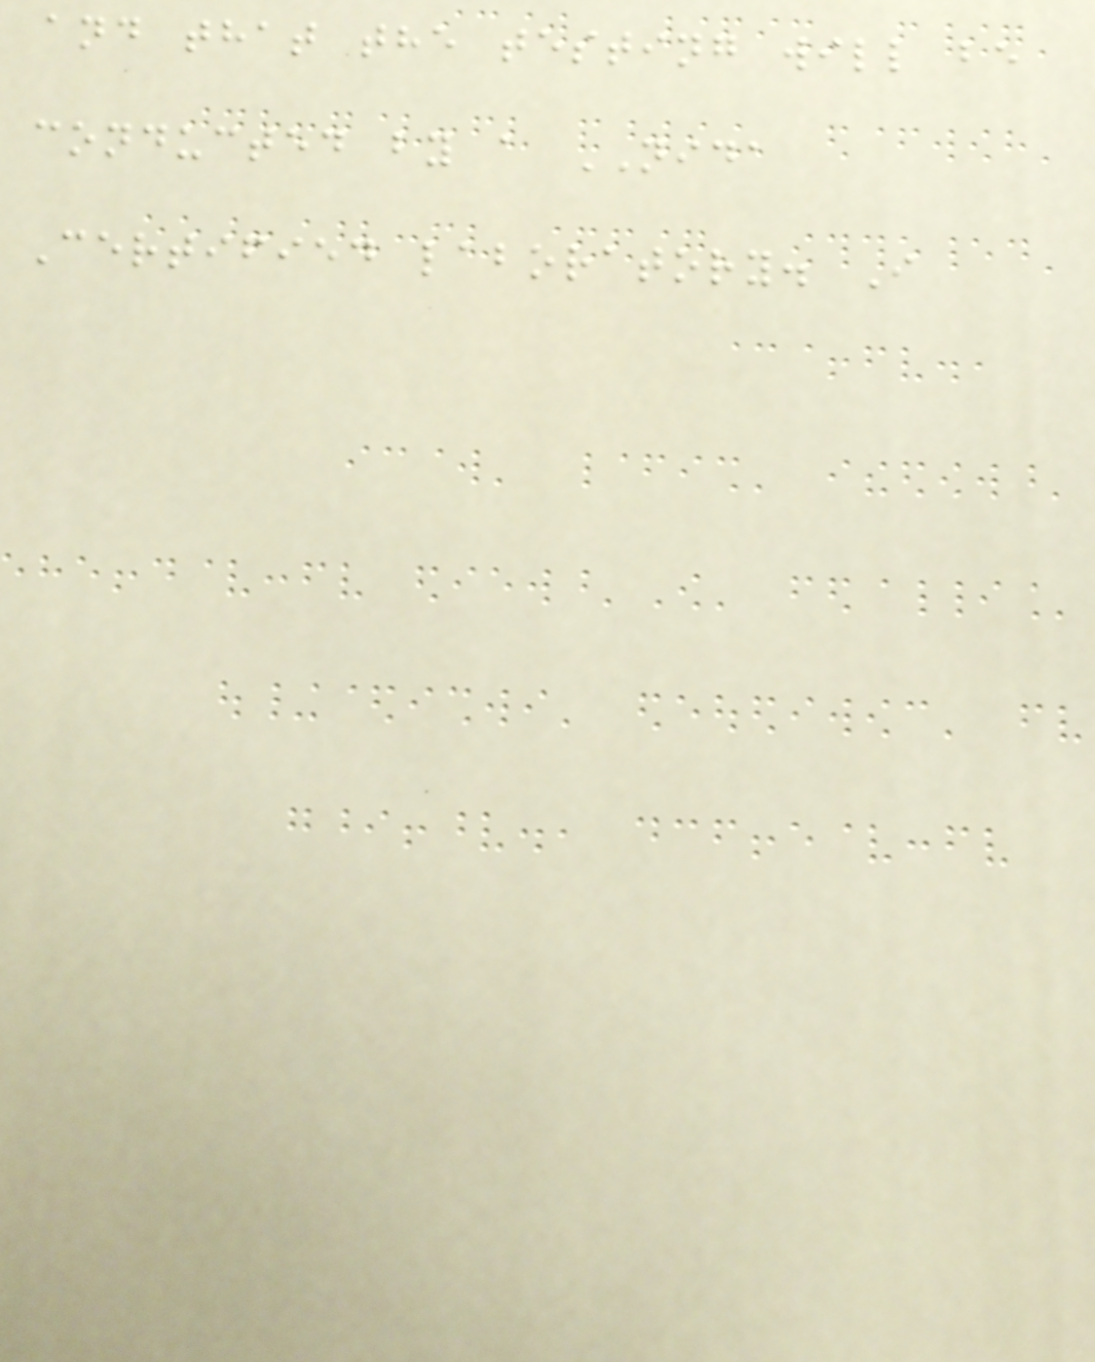and that the testing will be
conducted by a NIDA
Certified laboratory. I
